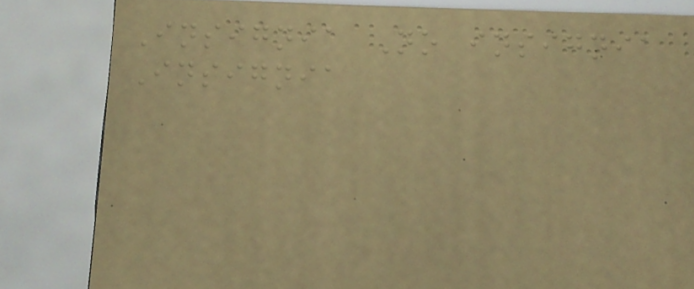Insignia No insignia
Insignia
